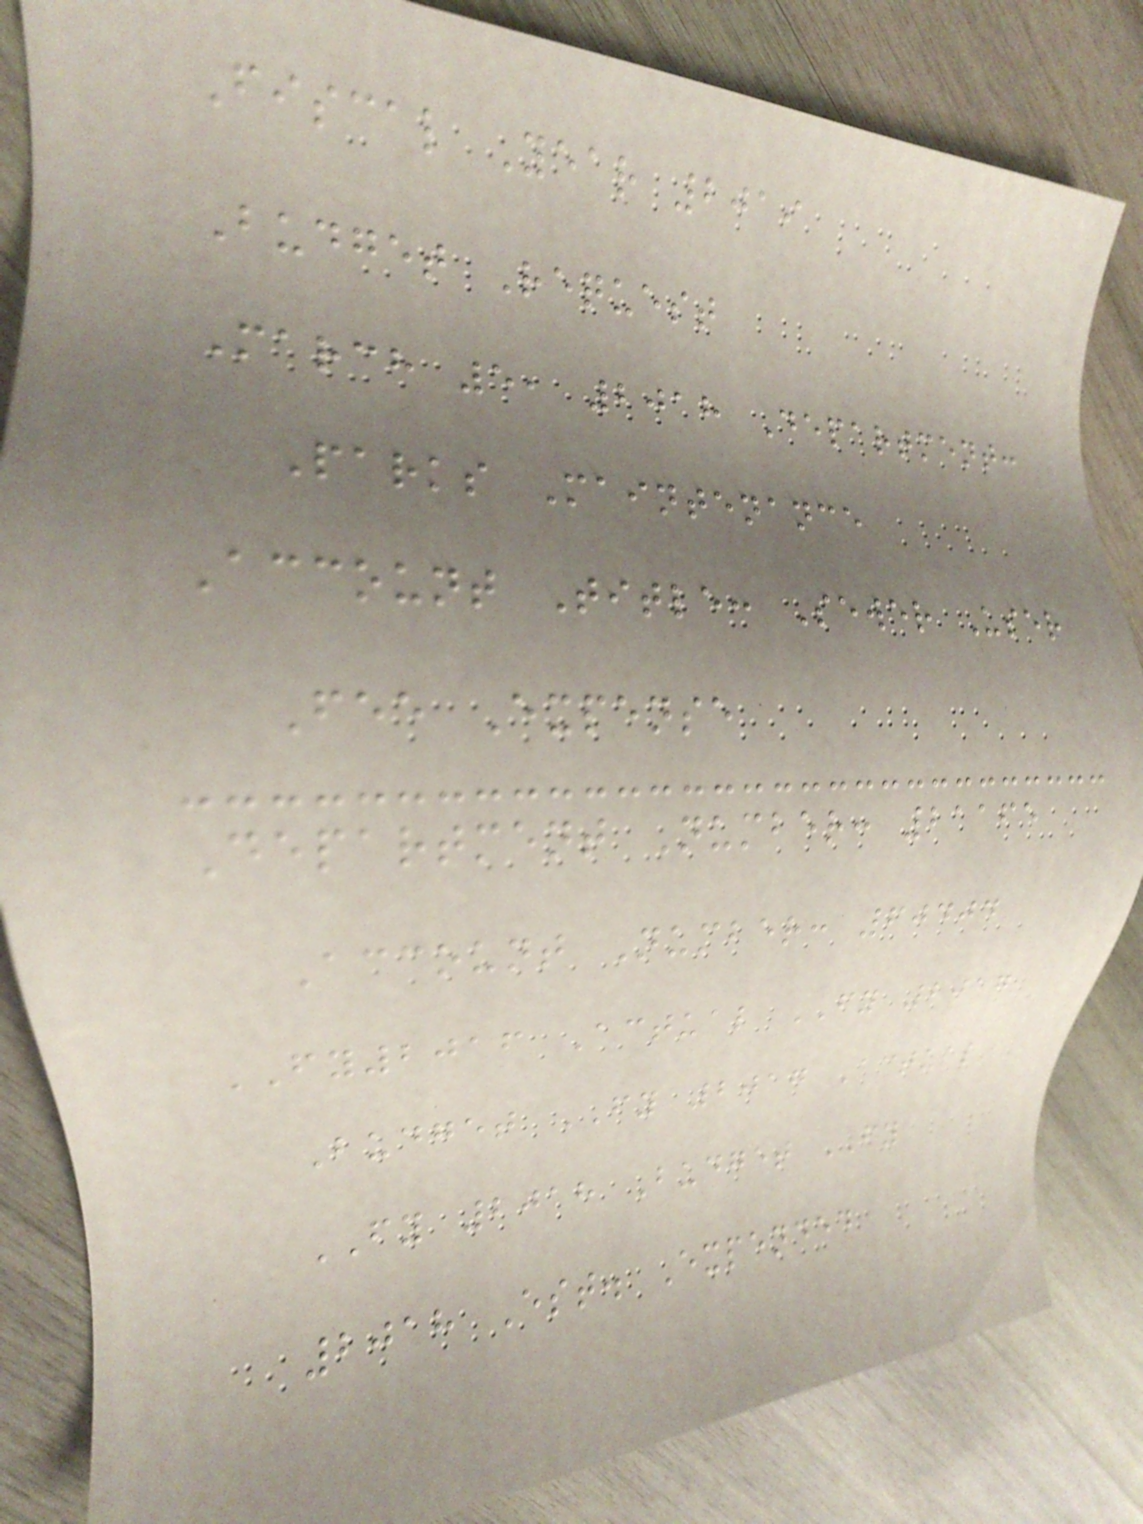Fiscal Year 2019
Budget Request
March 5, 2018 Department:
Parks Maintenance
Account Title: Sewer User
Fee Expense
Department Number: 21165
Account Number: 60404
FY2016 Actual FY 2017
Budget FY 2017 Actual
FY 2018 Budget FY
2018 Est. Expended
